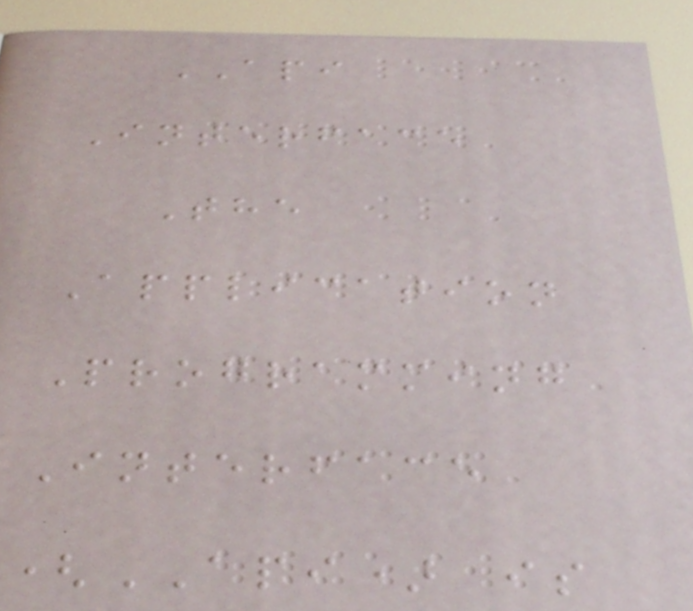API
Interface
The
Application
Programming
Interface
(API) is
